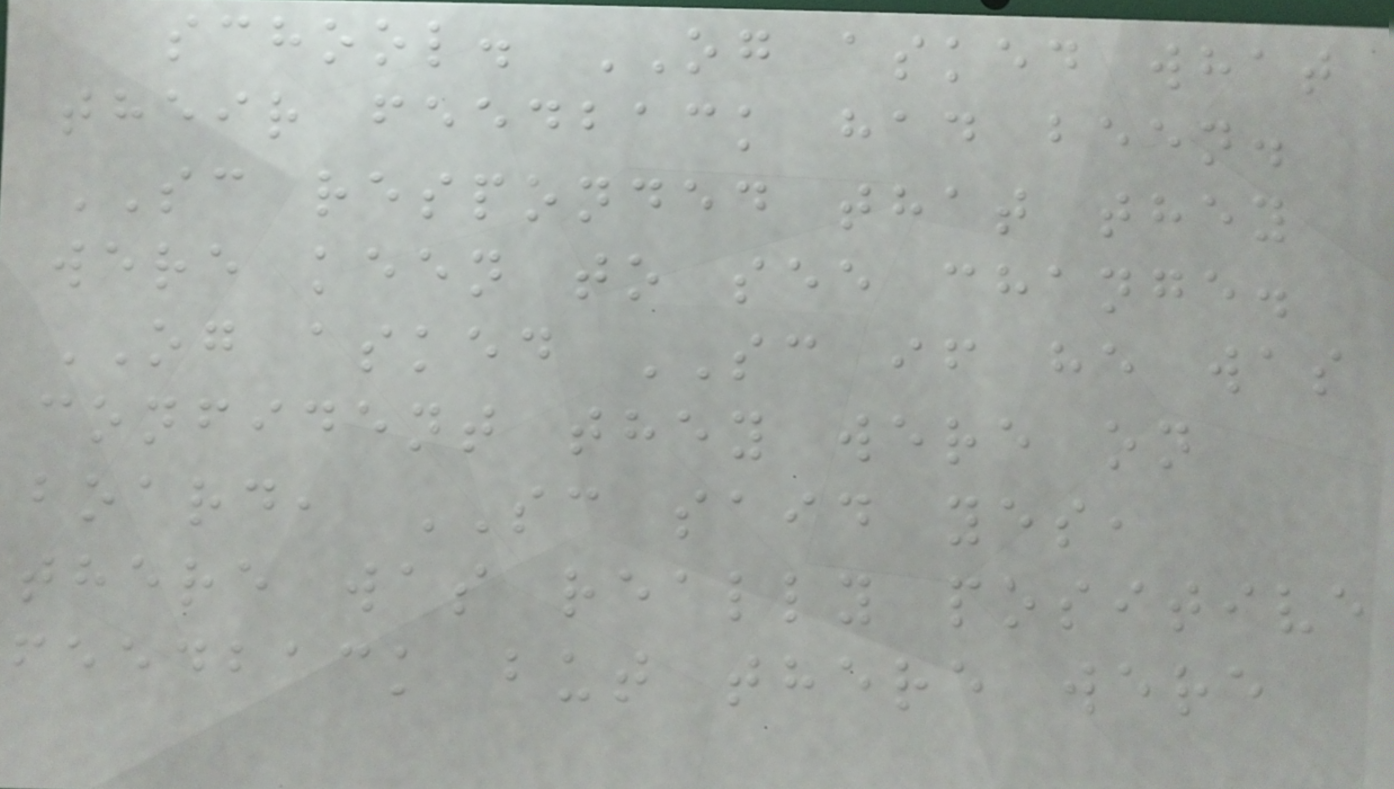school. OG asked what
their feedback had been.
SC responded that they
were keen to see change.
OG asked SC if he was
confident they were on
board, SC said yes,
there was really positive
feedback but there were
